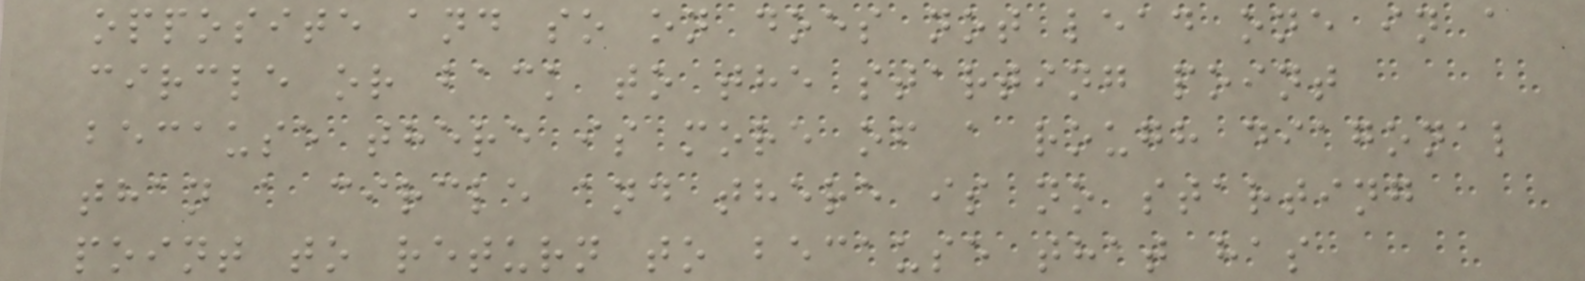opposite and so on does not lead one in a
circle or back to the starting point
because there is more of a rough diagonal
than a circle and there is no starting
point to return to because that has
